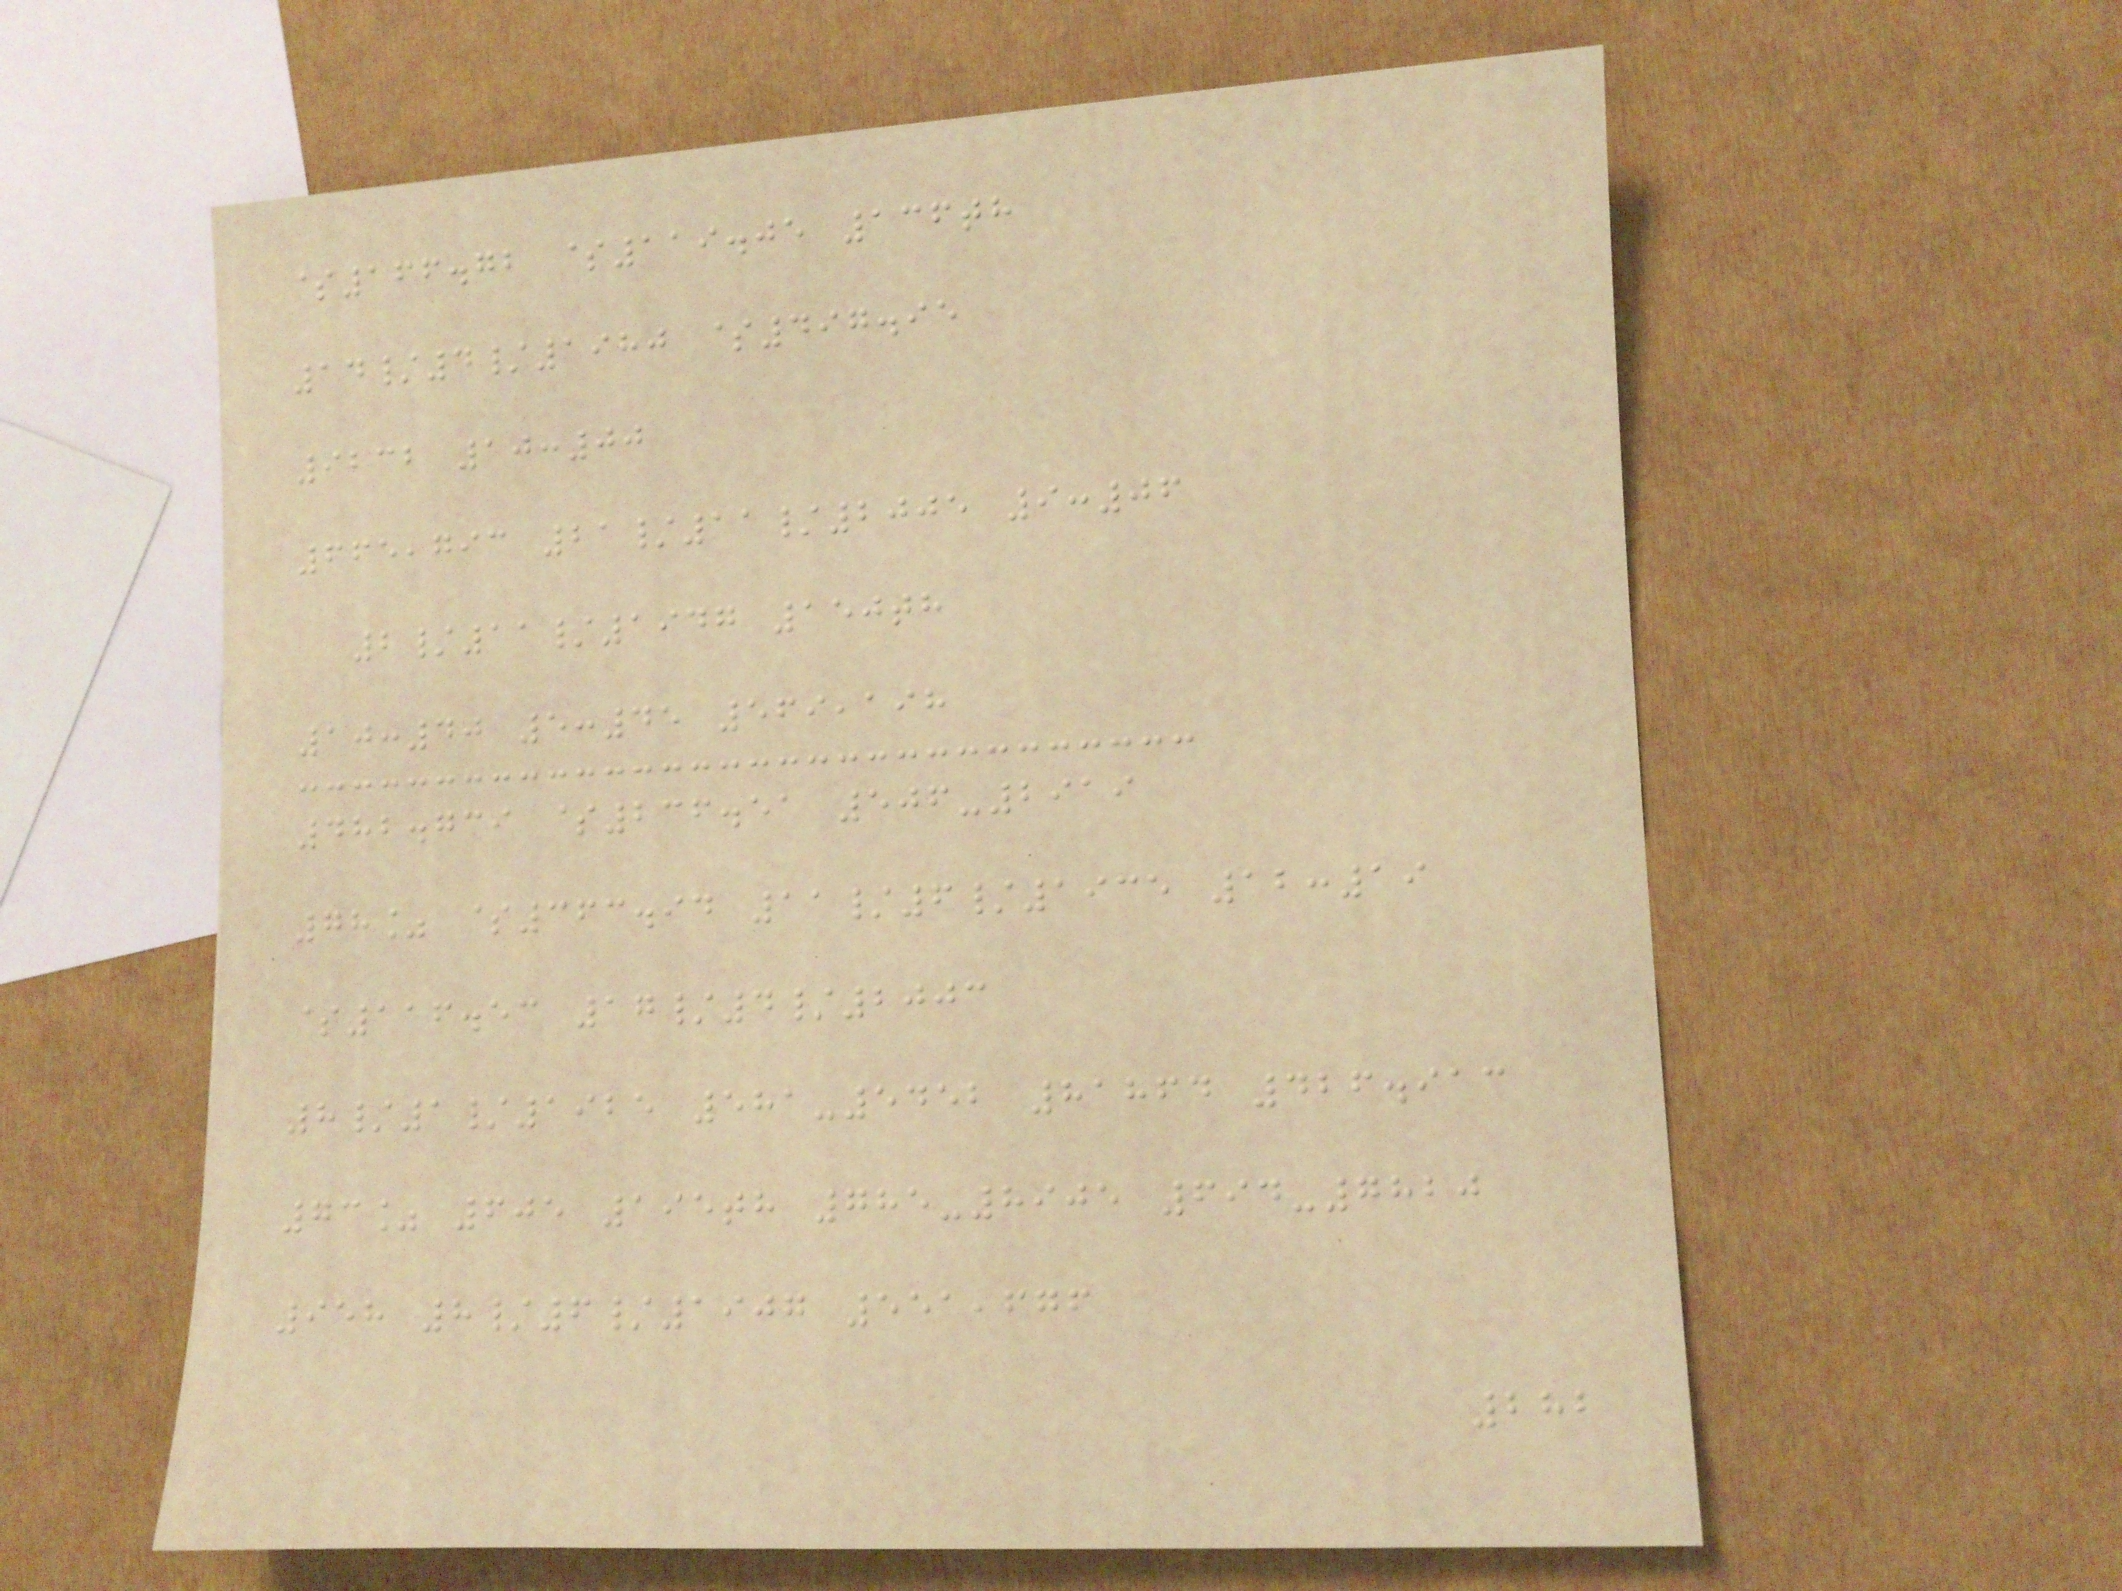$166.72 $119.05 136th
14/4/1980 $497.95
9232 10:00
665,793 21/11/2005 9:06
2/11/1947 150th
10:40 5:45 569,198
482.739 $236.51 506-2919
78% $363.94 11/6/1935 12:19
$116.53 17/4/2003
8/1/1925 581-5452 81864 426.913
73% 605 195th 785-8905 694-7820
958 8/6/1907 551,676
282
